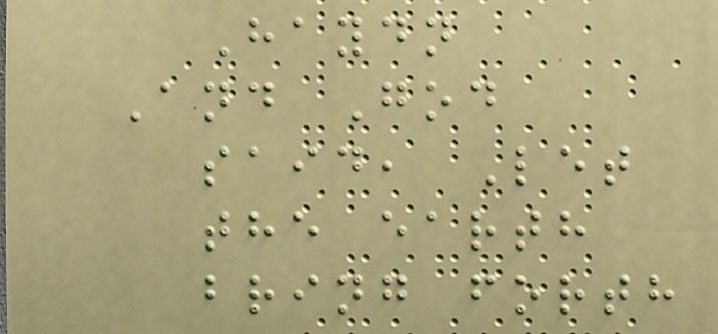Haydn
And God
said, Let
the earth
bring forth
